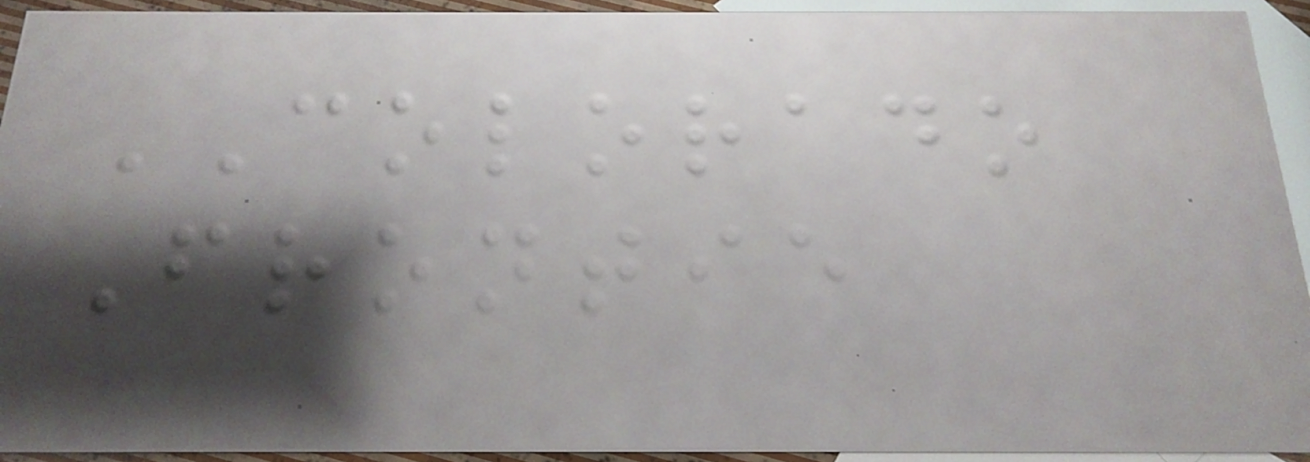COLORADO
Frontie
